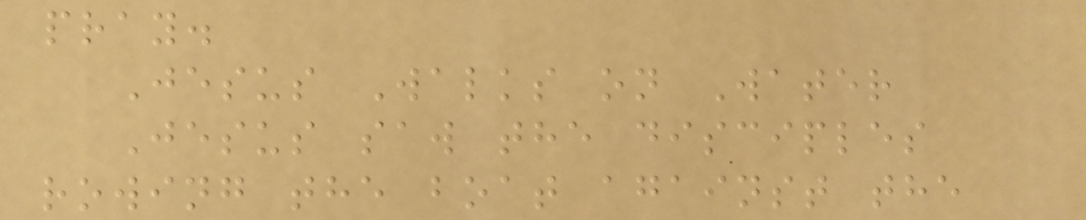pray.
Jesus Walks on Water
Jesus saw the disciples
rowing the boat against the
